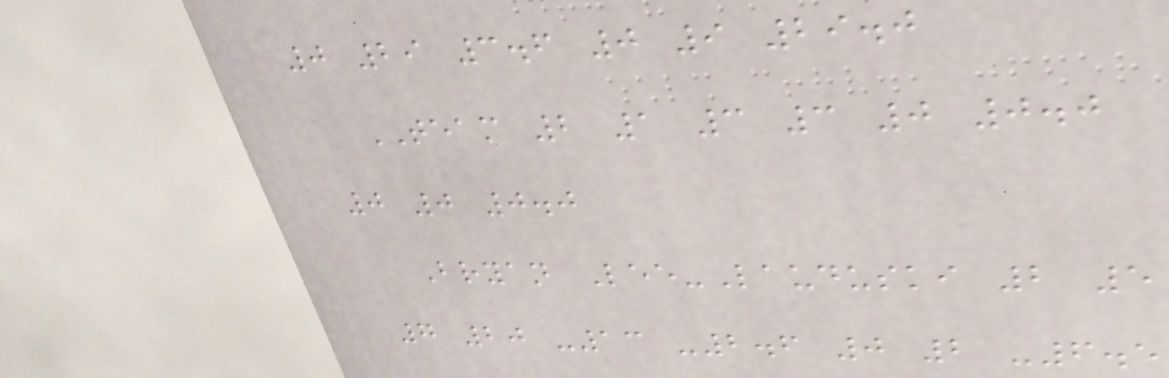0 29 3.6 0 9 29.0
TEAM 2 1 3 3 0 0.0
0 0 0.0
Bryan Lee-Lauduski 2 5
7 20 -13 -2.6 0 2 -6.5
